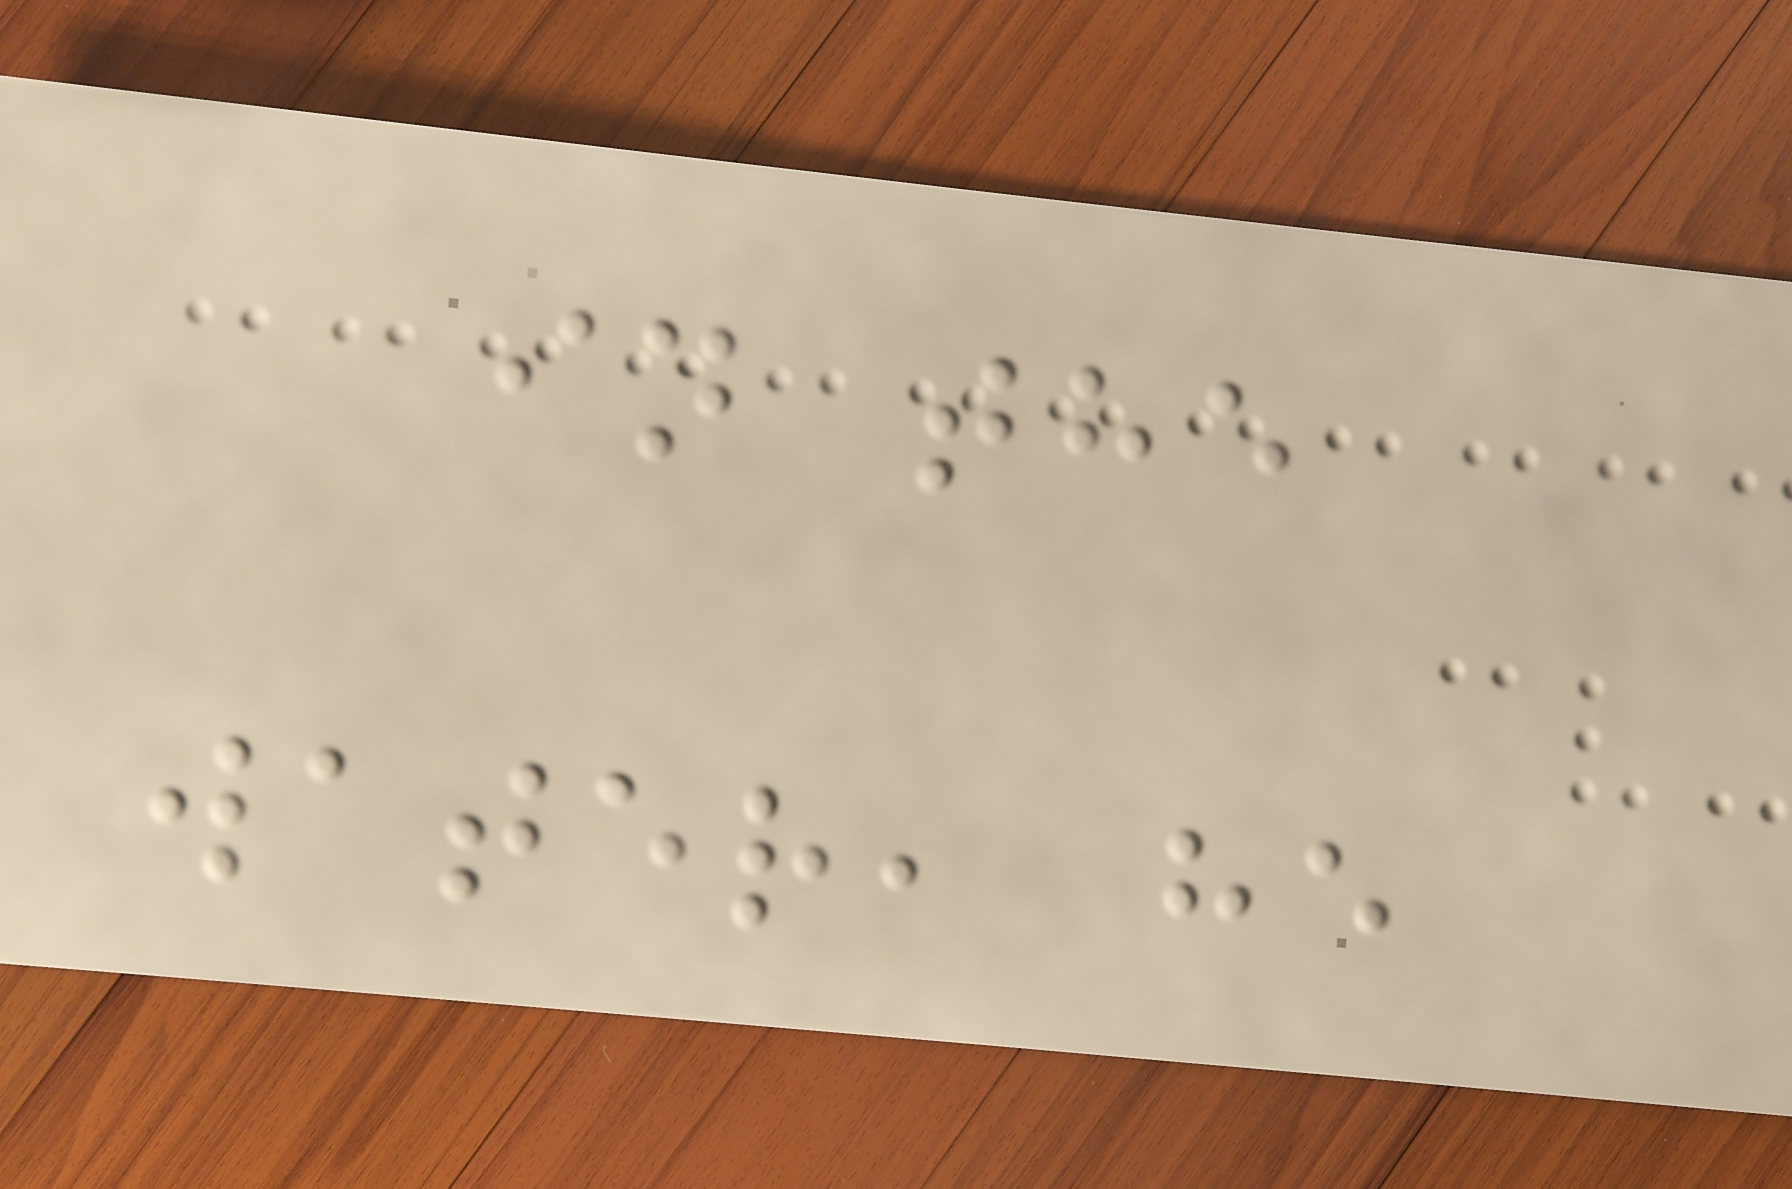in the
water, he
